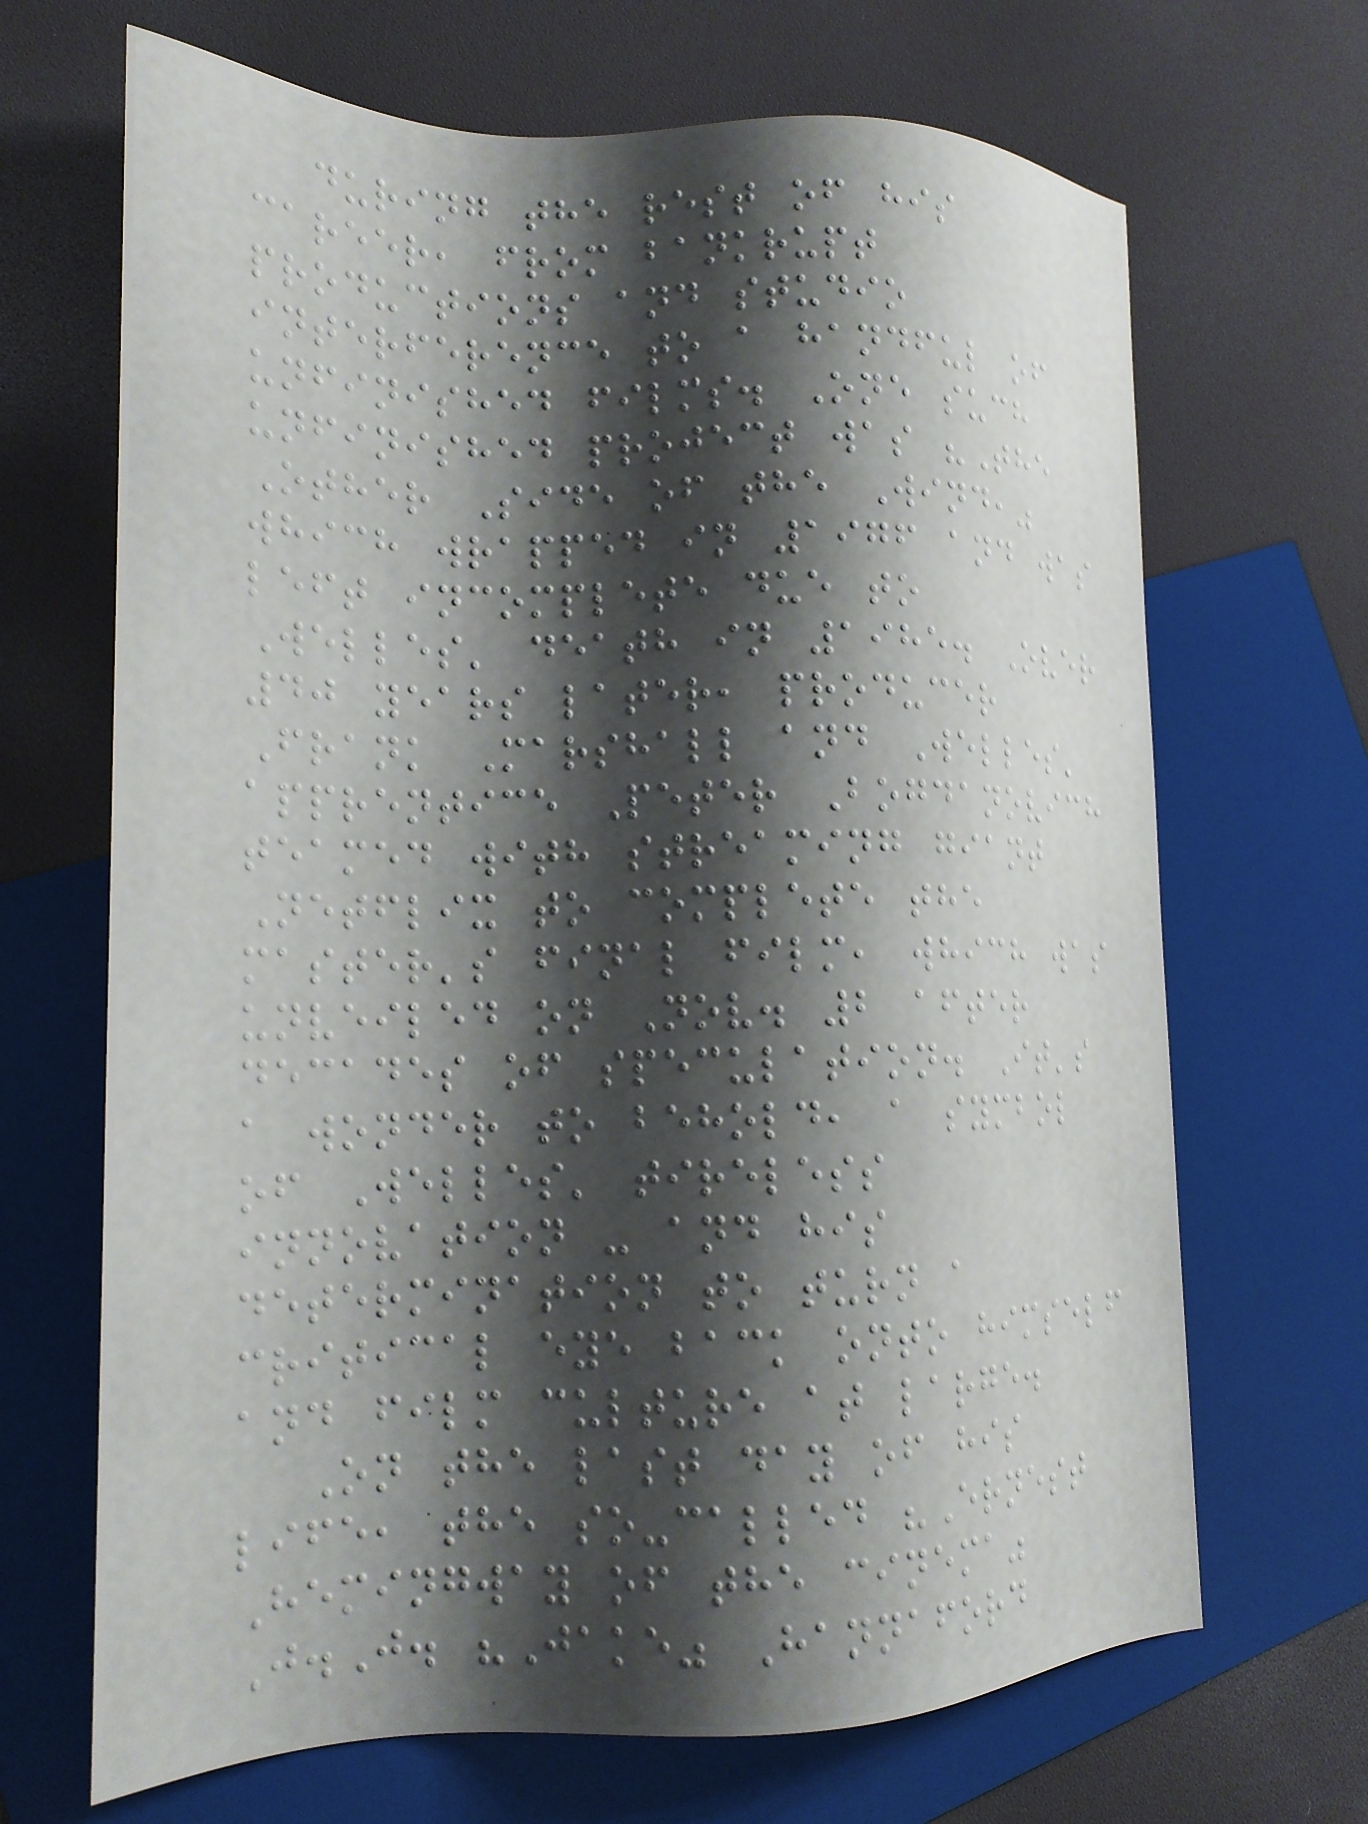during the rest of his
career, from bankrupt
productions and studio
interference to a handful of
unfinished films. One such
unfinished project was "The
Other Side of the Wind,"
which wrapped in 1976 and was
left incomplete due to
Welles' death in 1985. Over
40 years later, producer
Frank Marshall and Welles'
apprentice Peter Bogdanovich
teamed with streaming giant
Netflix to complete the
master's final film, which was
unveiled on Nov. 2 after
decades of speculation. It's
a wonder to behold, a symbol
of Welles' tireless
innovation - and his
determination to turn a
critical eye back onto himself
and film culture at large.
On the last day of his
life, the so-called "Ernest
Hemingway of the cinema"
J.J. "Jake" Hannaford
